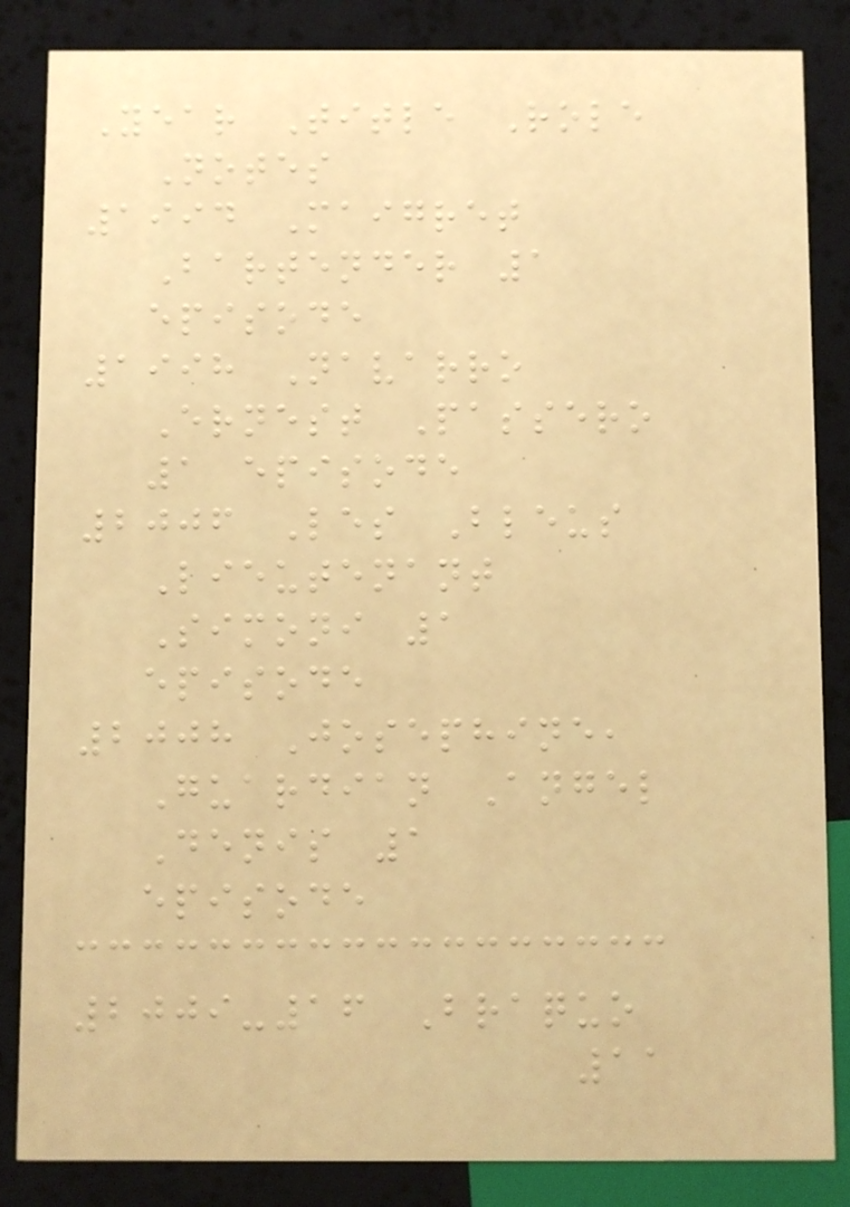Year Title Role
Notes
1994 Maigret
Bartender 1
episode
1998 Navarro
Ernest Passero
1 episode
2006 Les Bleus
Lieutenant
Simoni 1
episode
2008 Josephine,
Guardian Angel
Denis 1
episode
2009-16 Braquo
11
